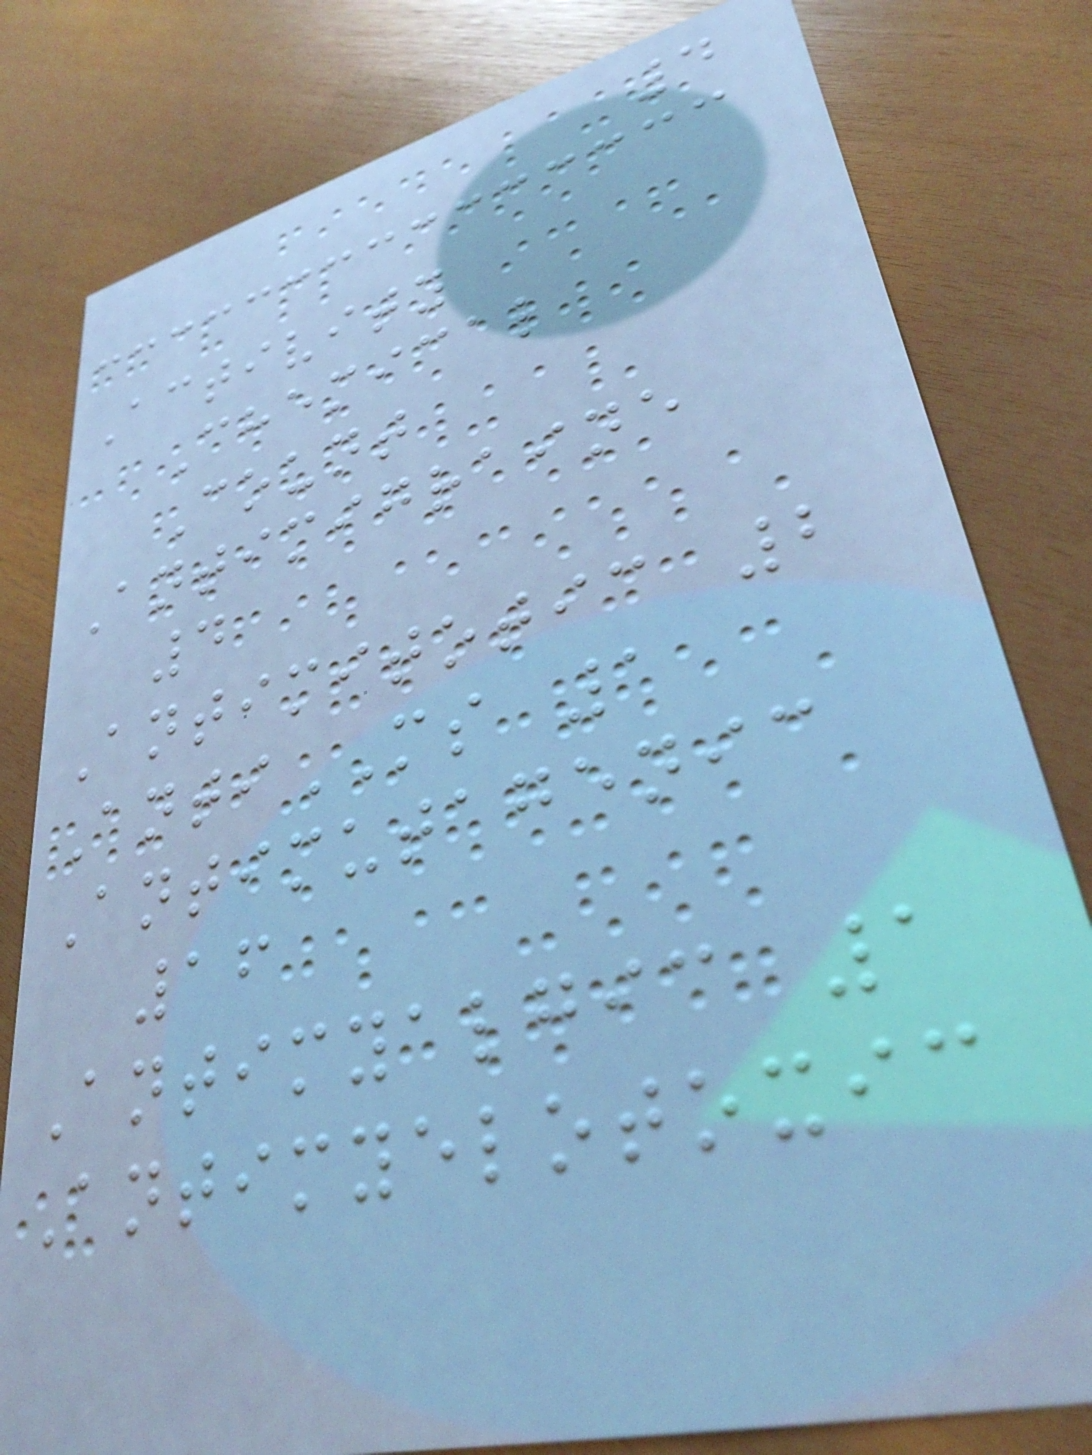4
Activity
Chemical
Count
Antimigraine
4
Antimitotic 2
AntiMS 1
Antimutagenic
16
Antimyalgic 1
Antimyelotoxic
